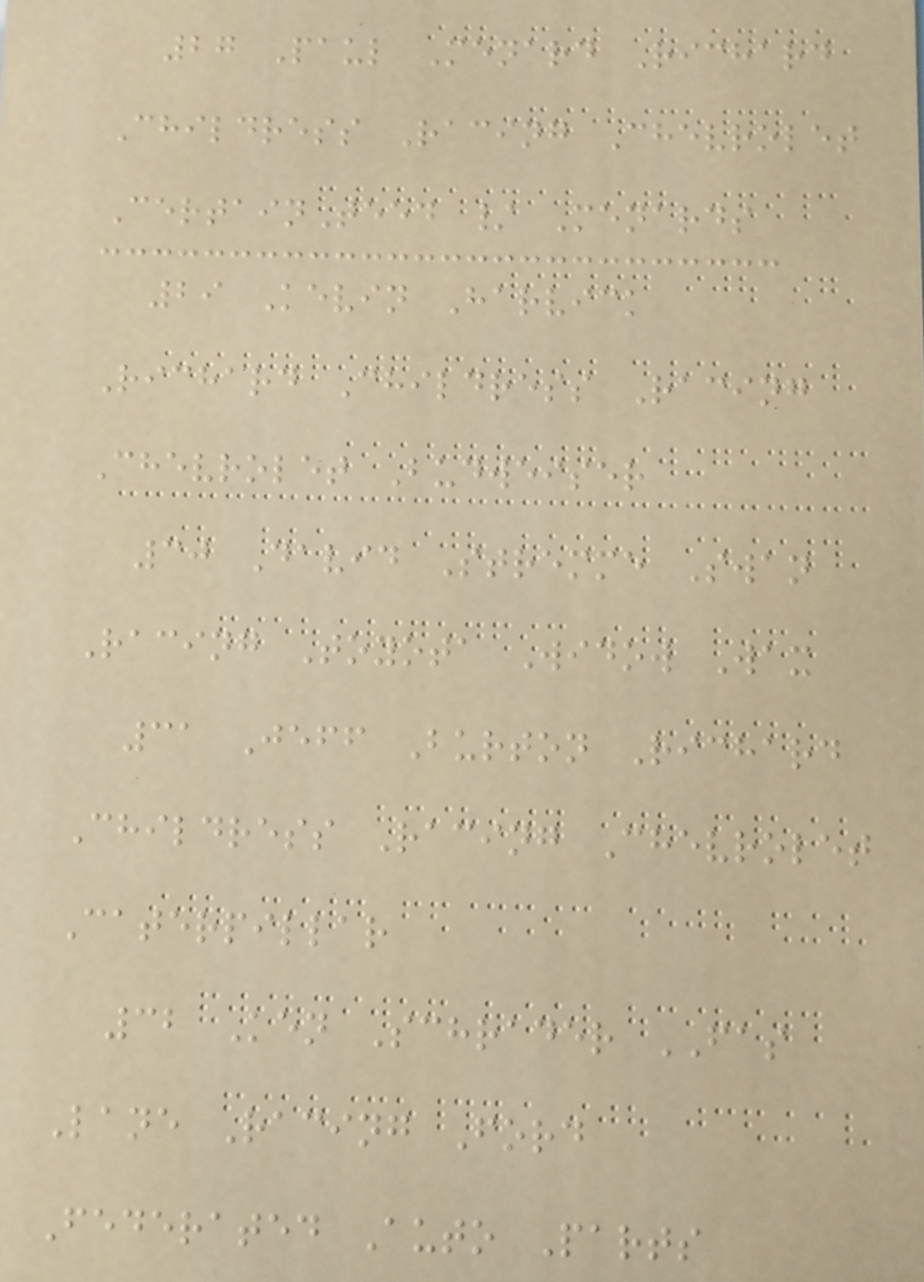27 Paul Menard Richard
Childress Racing Chevrolet
CertainTeed / Menards
29 Kevin Harvick
Richard Childress Racing
Chevrolet Budweiser
30 David Stremme Swan
Racing Toyota Widow Wax
31 Jeff Burton Richard
Childress Racing Chevrolet
Caterpillar
32 Ken Schrader FAS
Lane Racing Ford
Federated Auto Parts
